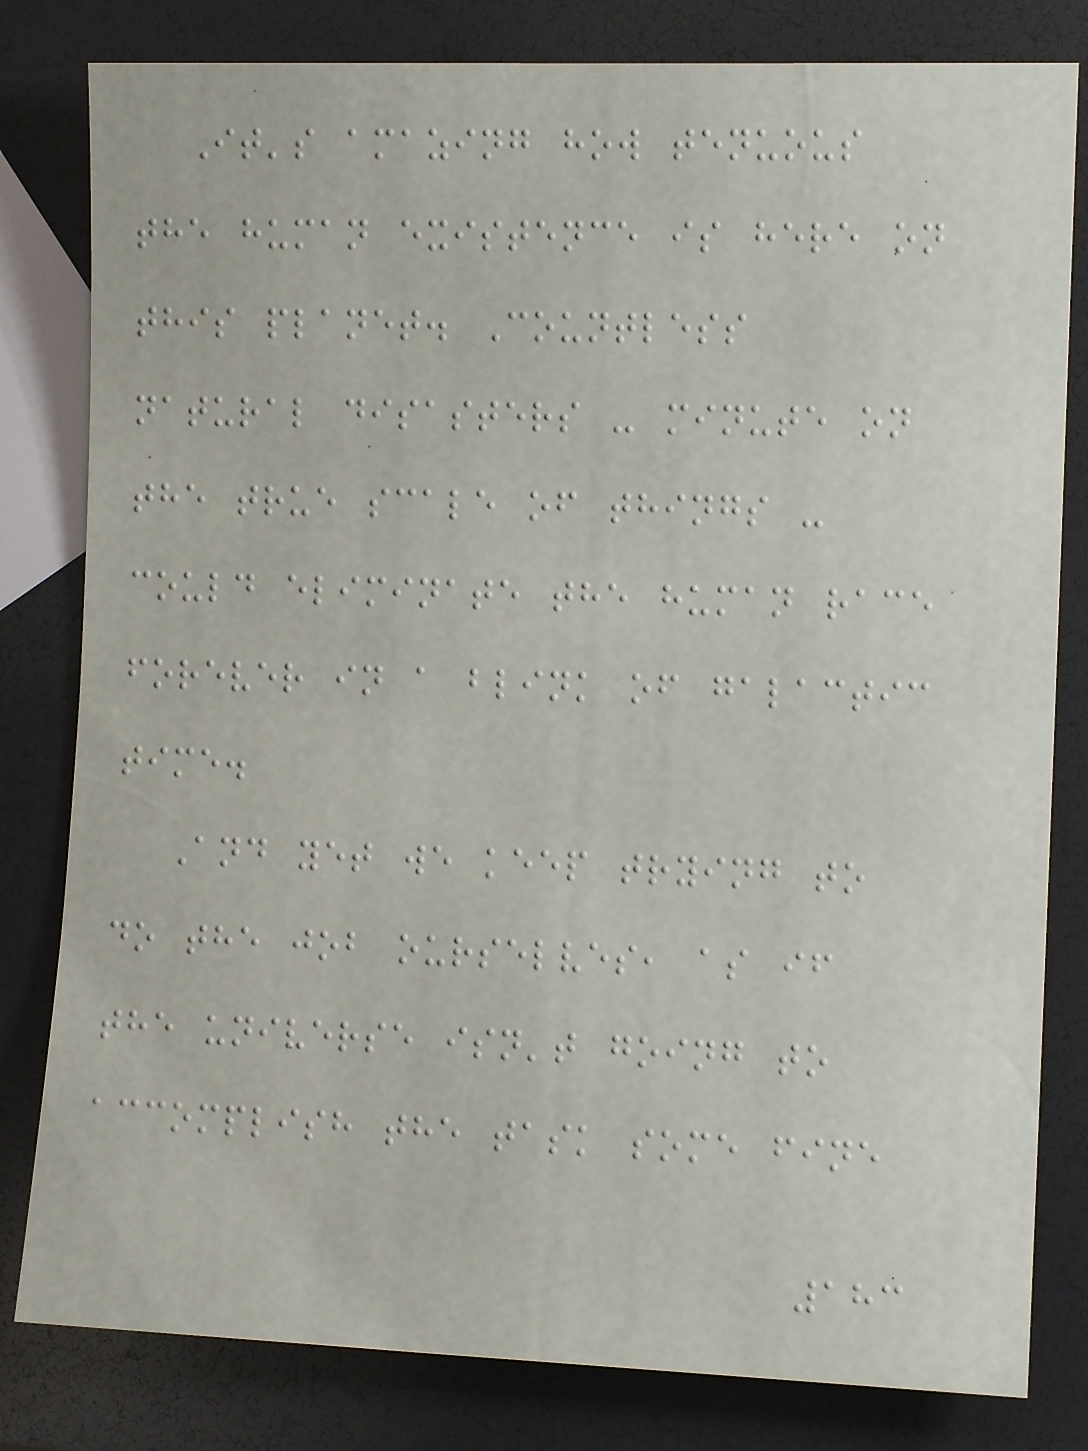It's amazing how tenuous
the human existence is here on
this planet. Countless
natural disasters - minute on
the true scale of things -
could eliminate the human race
forever in a blink of galactic
time.
And yet we keep trying to
do the job ourselves, as if
the universe isn't going to
accomplish the task some fine
183
